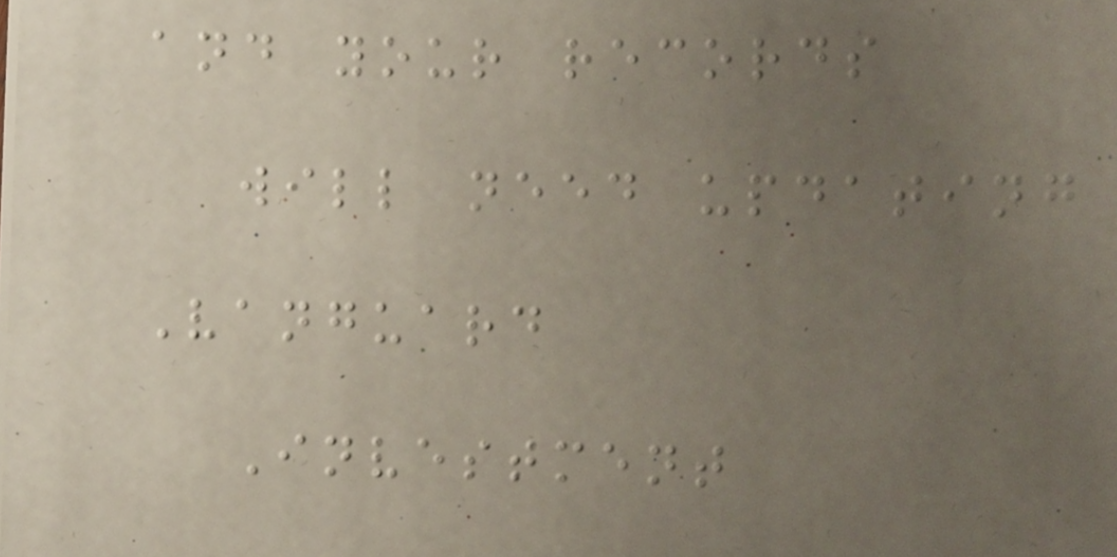and your records
will need updating
Vanguard
Investment
